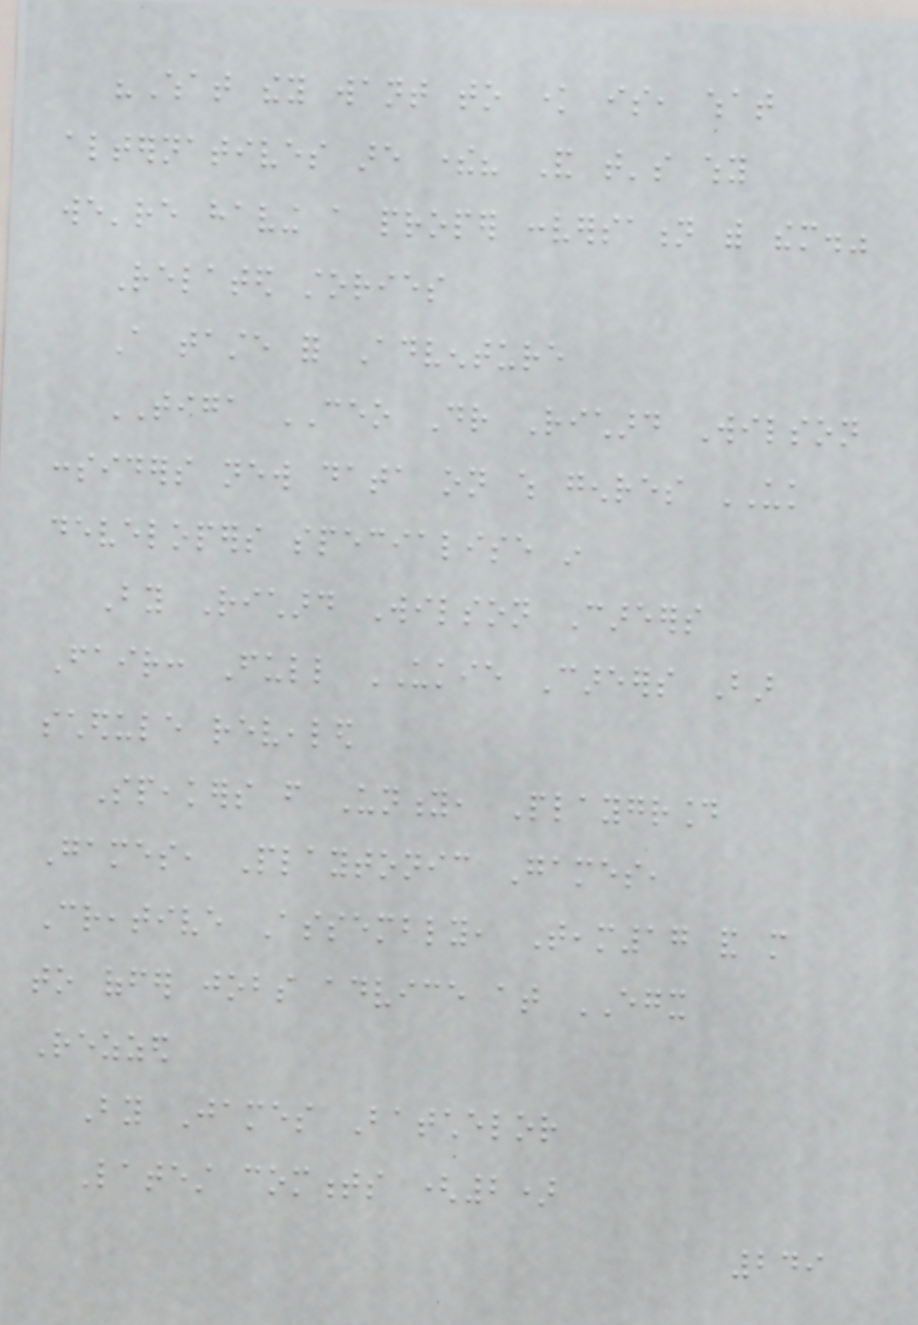"What they want to know is, what
alternatives are there? And that's why
we're having a proper conversation with them."
Related stories
A taste for Adventure
TIGA CEO Dr Richard Wilson
considers new data on which genres UK
developers specialise in
By Richard Wilson Careers
Fair: Full UKIE Careers Bar
schedule revealed
Speakers from Unity, Playground
Games, Playtonic Games,
Creative Assembly, Team17 and more
to offer jobs advice at EGX
Rezzed
By James Batchelor
Latest comments (2)
249
